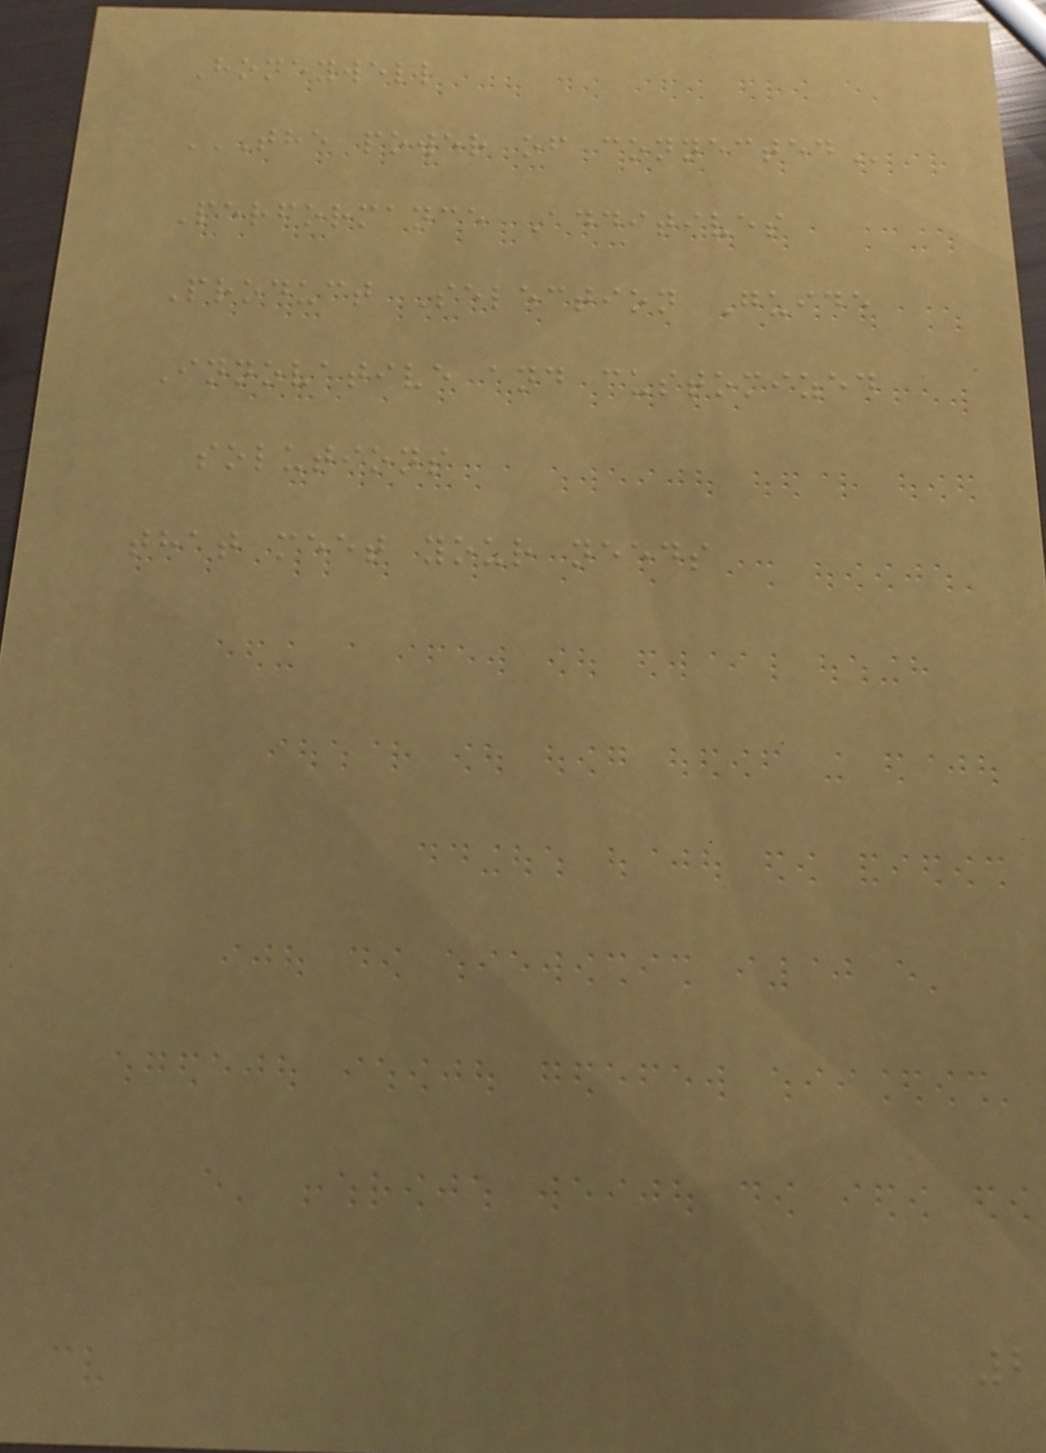Honeywell
THE POWER OF CONNECTED
Performance Additives
Product Selection Guide
Innovative and customized
solutions
that meet your needs
2
